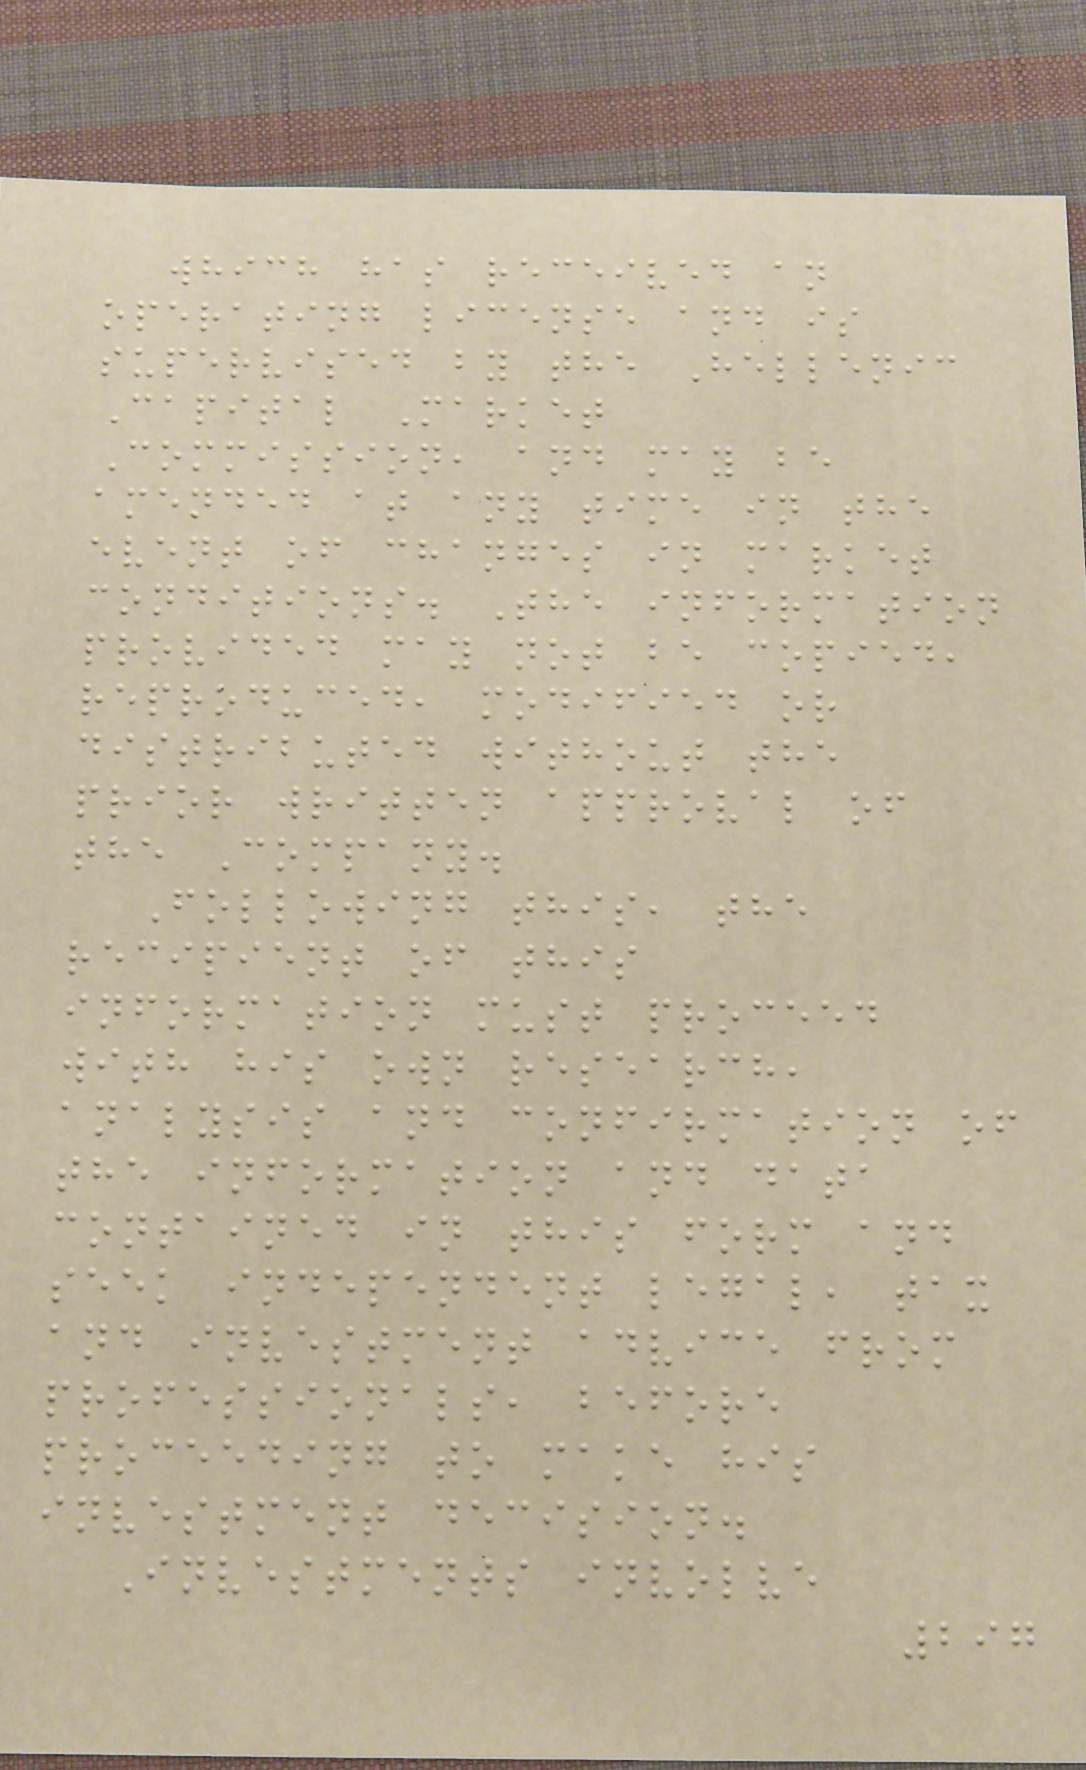which has received an
operating license and is
supervised by the Hellenic
Capital Market
Commission, and may be
amended at any time in the
event of changes in market
conditions. The information
provided may not be copied,
reproduced, modified or
distributed without the
prior written approval of
the Company.
Following this, the
recipient of this
information must proceed
with his own research,
analysis and confirmation of
the information and data
contained in this form and
seek independent legal, tax
and investment advice from
professionals, before
proceeding to make his
investment decision.
Investments involve
297
